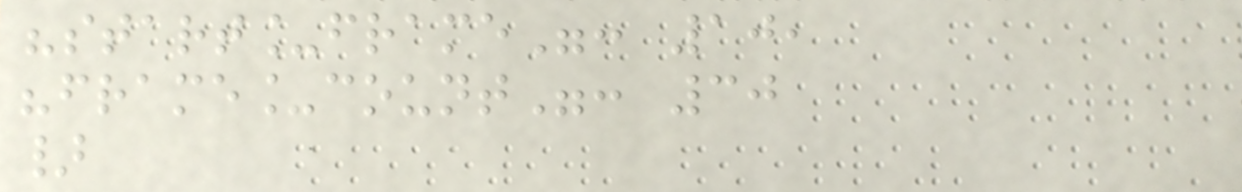"start_frame": 10,
"frame_count": 30
}
